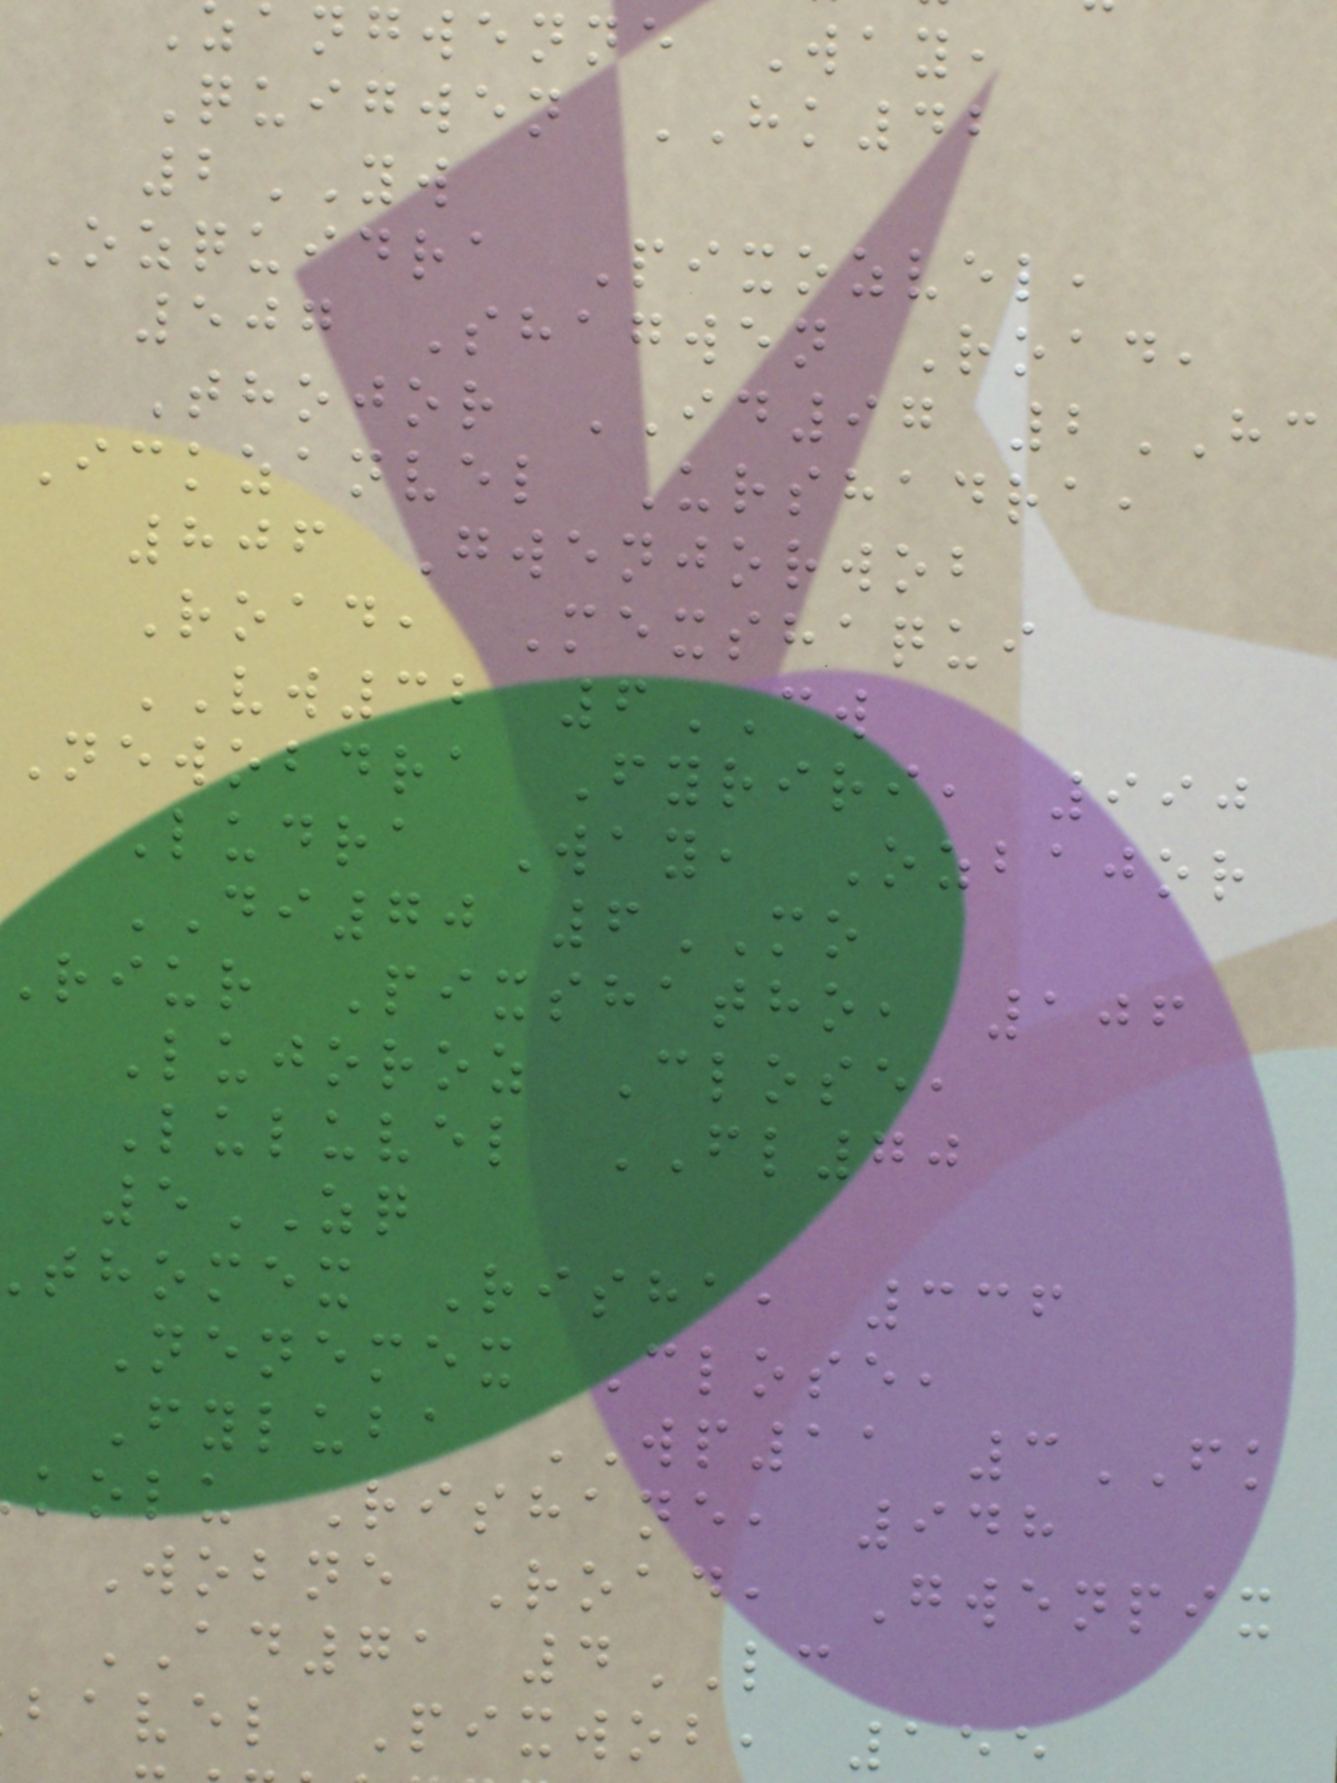angwenne Way,
Quigwen HK42
2YW
Ozquidra Pixozvel,
507 Shagwen Road,
Thojor ID97 2HC
Ickzanvel Urshadra,
806 Gwenjorwob
Road, Mexshaqui
VW32 6CW
Newobdra Fyriri, 990
Ludra Way, Ozbajor
DI70 6MO
riur Pixshatho, 106
Lujoroz Close,
Luluvel FL70
5ZQ
thomex Risha, 336
Nenemex Close,
Fyluba WP11 3FK
kolu Rishane, 948
Wobne Road, Gwenpix
AD71 4LC
bavel Pixwob, 155
